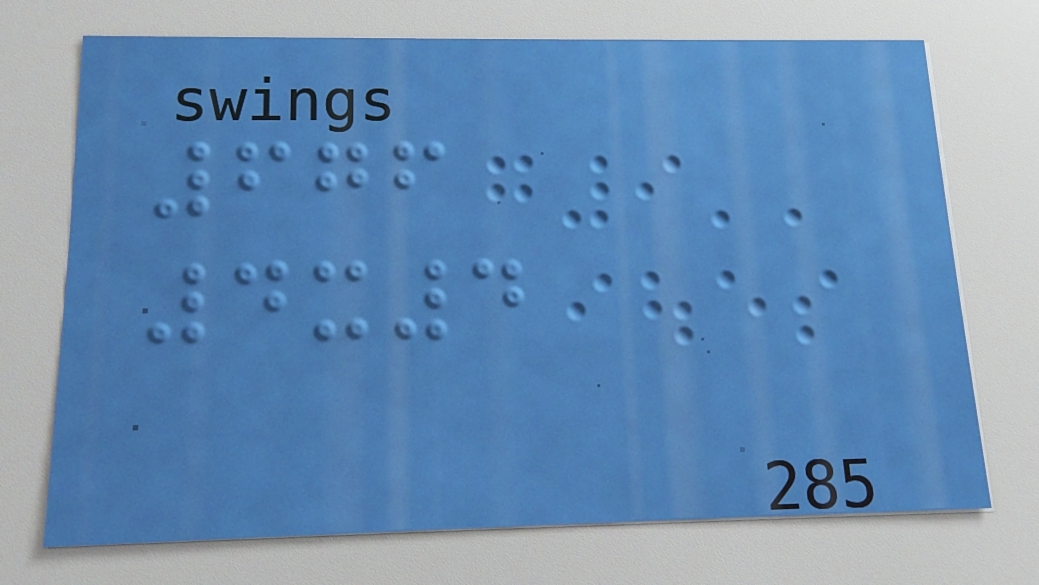676
4x4
